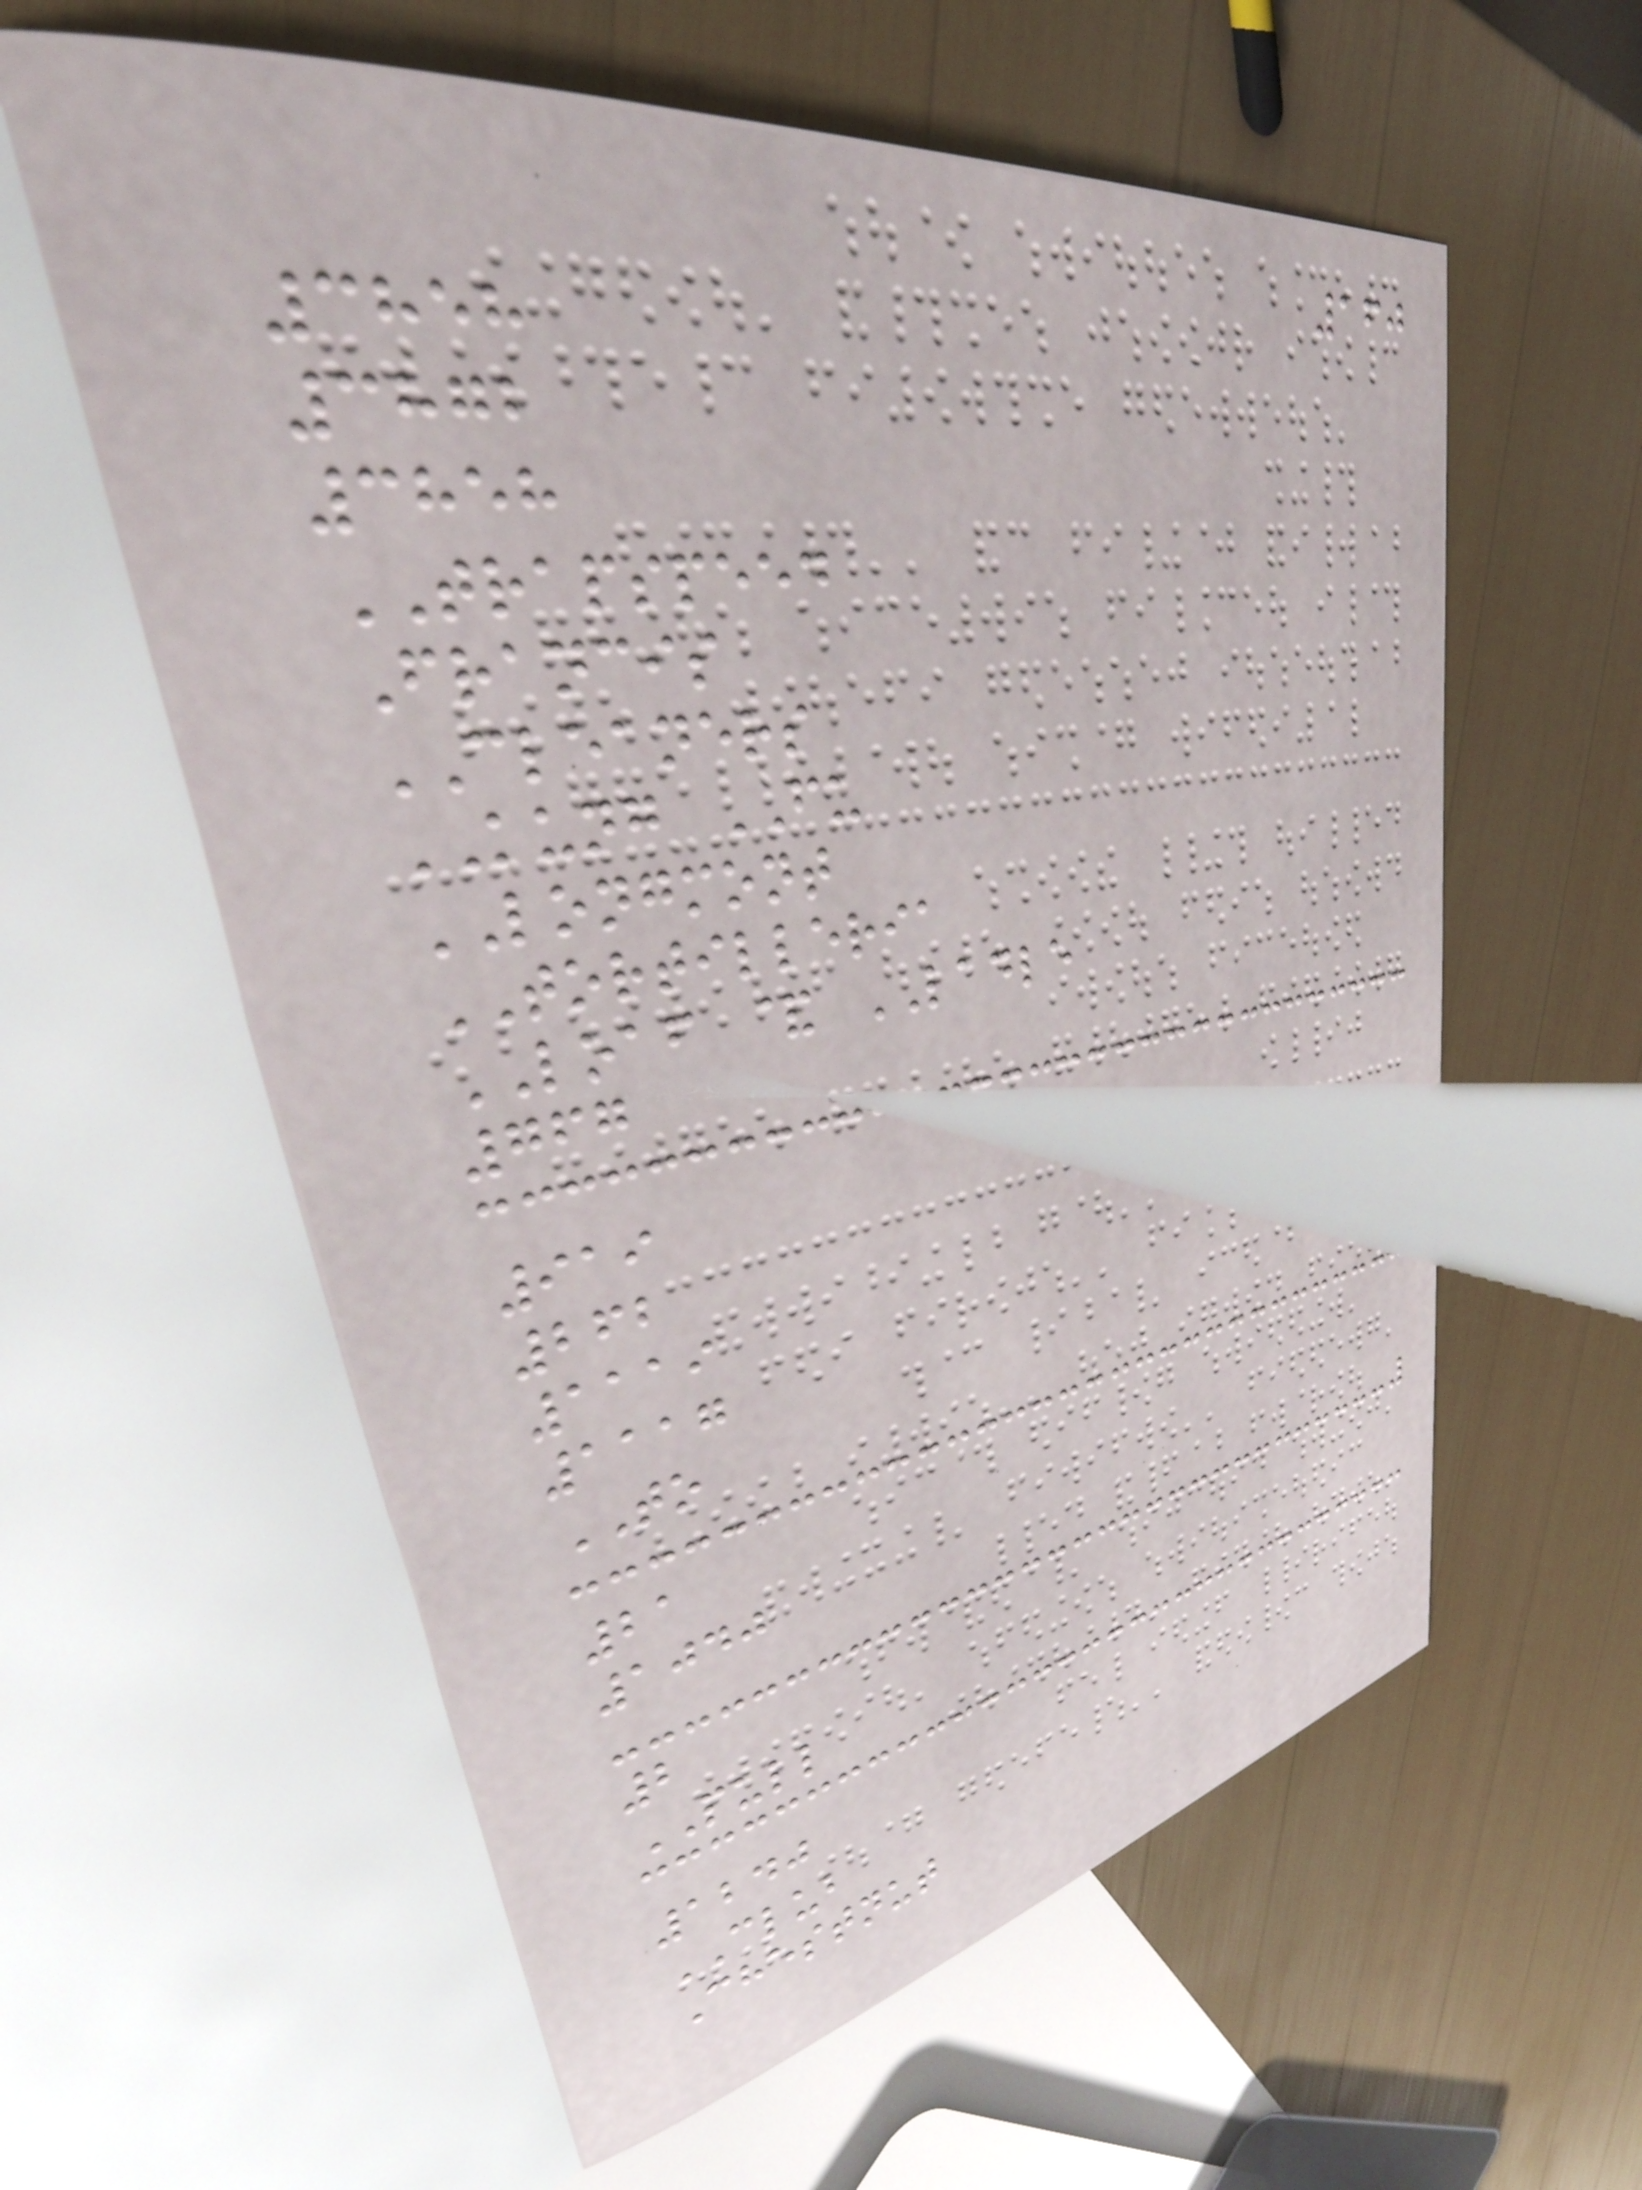160
3858
3872
3858
TRAPSPEED
Francis
CLEANERS
KUNG FU
LONGMONT
TORTILLERIA
LOAF & LADLE
767
919
262
1119
1117
TO
21
1040
2
PULL
1240
CLUB
Chestnut
